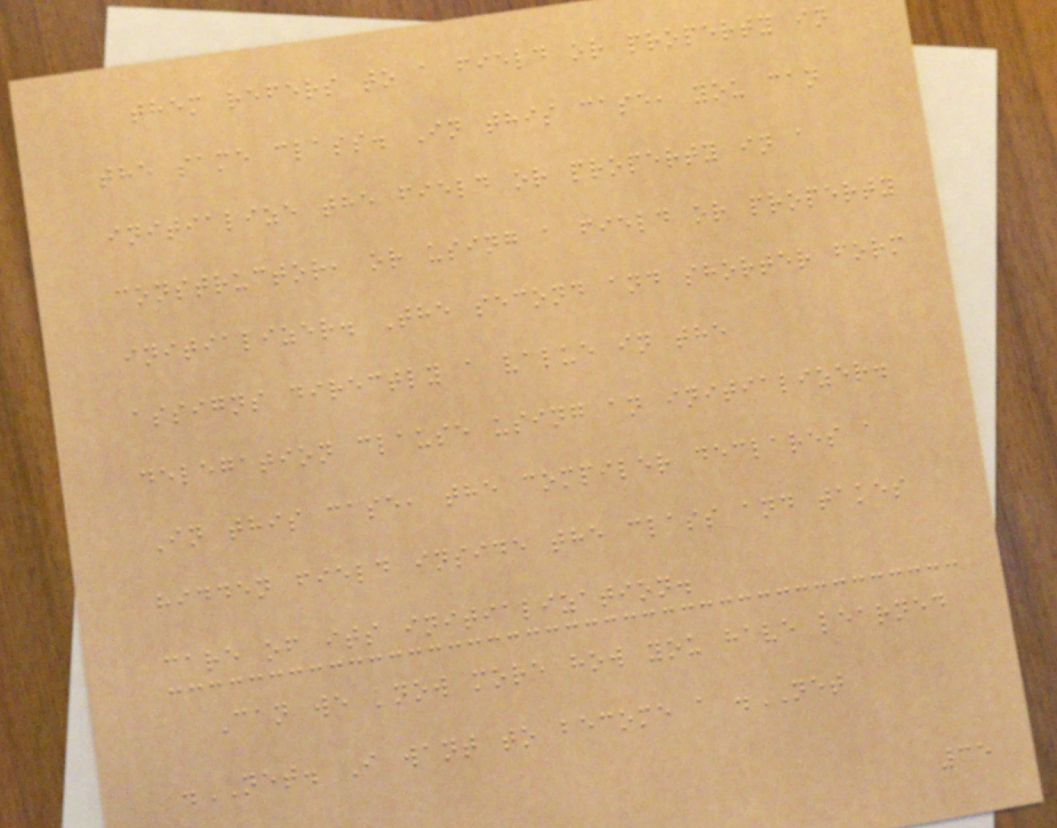them refers to a field or property in
the same class. In this case, you can
initialize the field or property in a
constructor, or using a field or property
initializer. The second and shorter form
assigns directly a value in the
delegation clause using an initializer.
In this case, the compiler declares a
hidden field inside the class and takes
care of its initialization.
Can we know more how you have learned
.NET. I want to become a .NET
35
